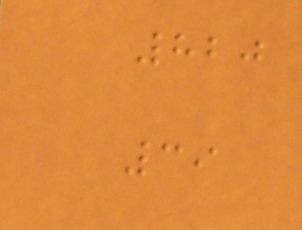820
39
